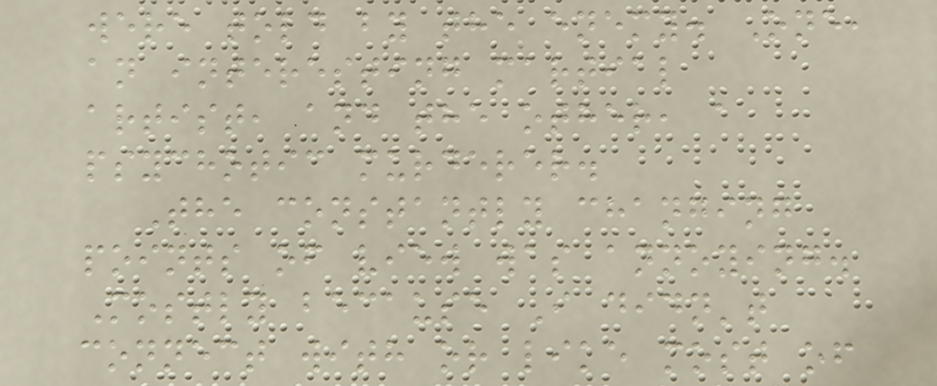were told by the enemy. One,
an interesting martial
artist, and the other, a
psychotic murderer.
The constantly changing
points of view was annoying.
Mostly because I didn't
connect with or like most of
